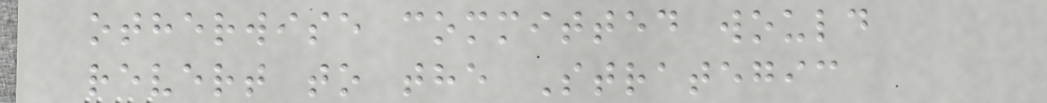otherwise committed would
revert to the Strategic
